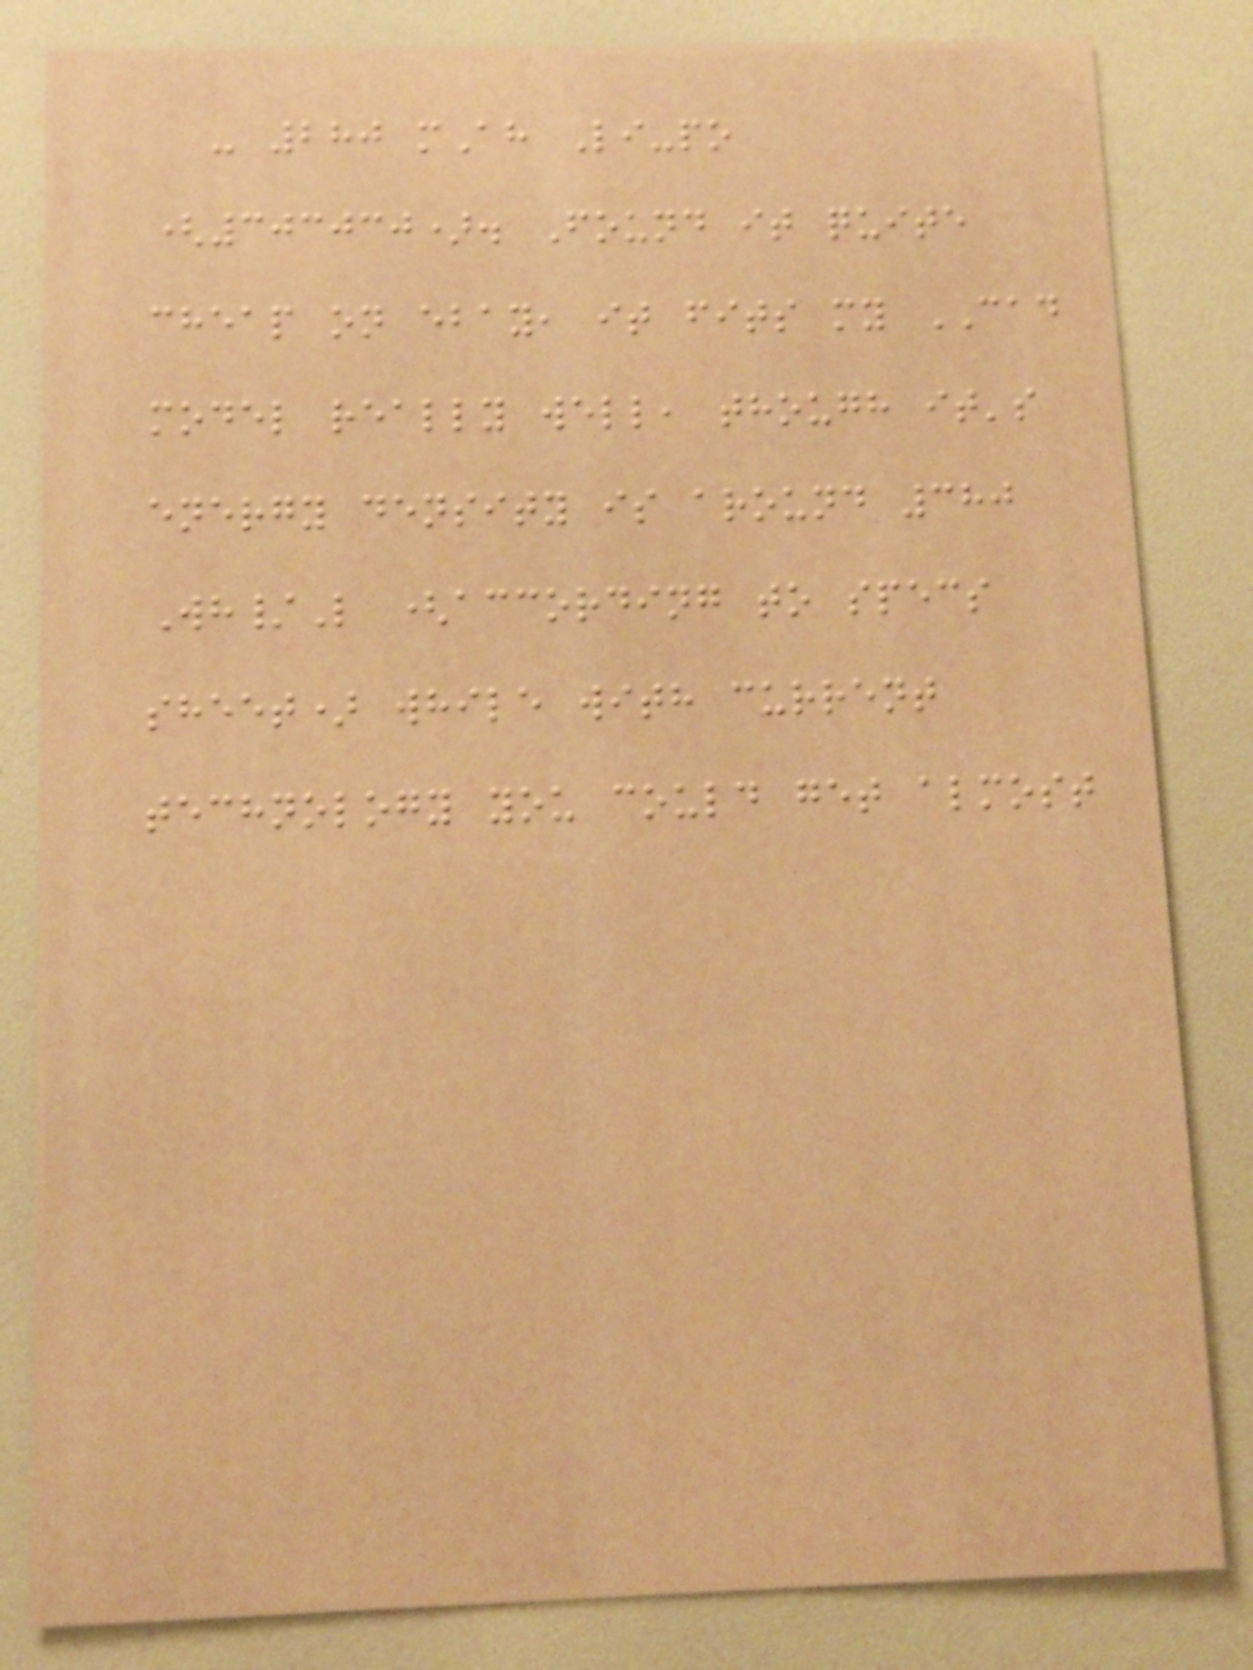- 280 mAh Li-po
(303030). Found it quite
cheap on ebay, it fits my CAD
model really well, though it's
energy density is around 380
Wh/L (according to specs
sheet) while with current
technology you could get almost
